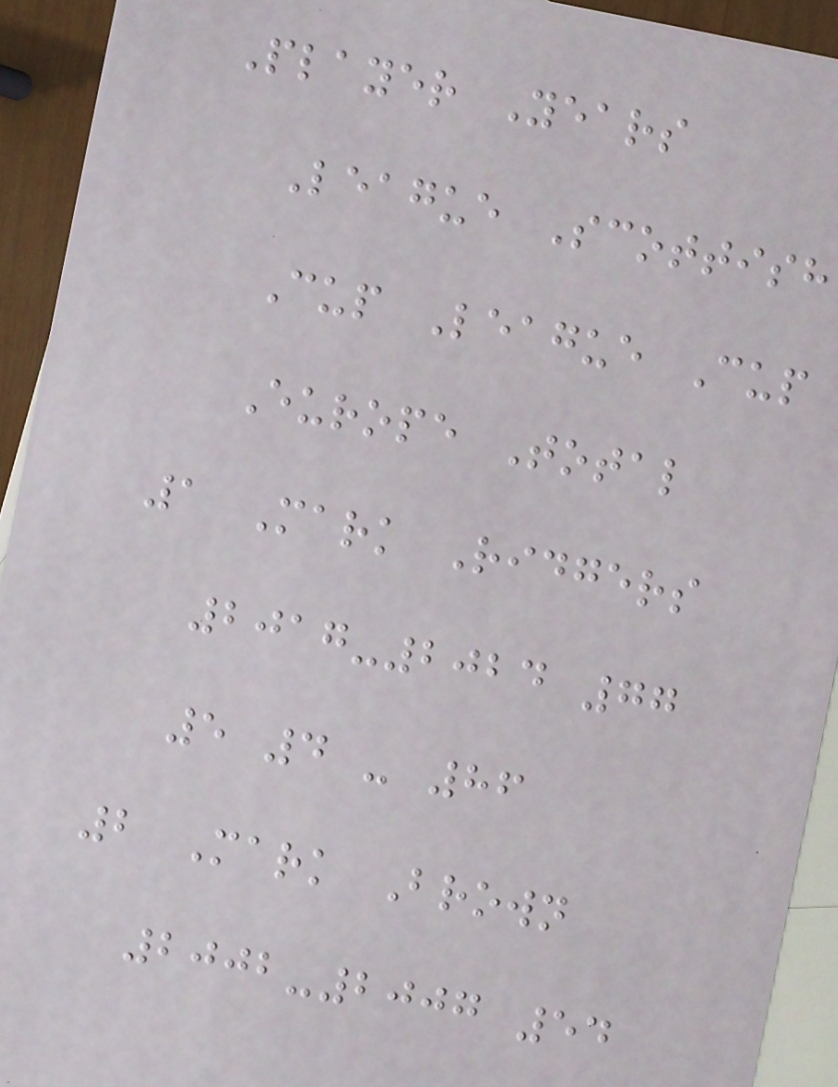Player Years
League Scottish
Cup League Cup
Europe Total
1 Mark Ridgers
2017-2024 77
5 4 - 86
2 Mark Brown
2002-2007 54
